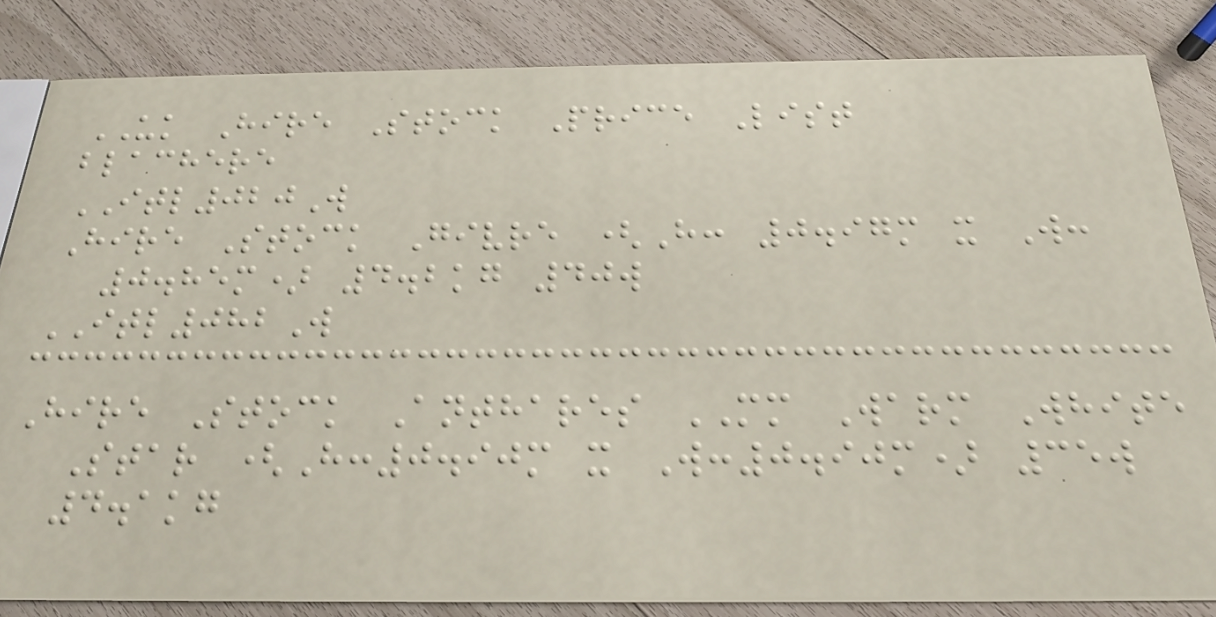UK Hire Stock Price List
blachere
ITL020W
Hire Stock Givre (H: 0.97m x W:
0.85m) 4.2kg 40w
ITL082W
Hire Stock Anthares MM Warm White
Star (H:0.90m x W:0.90m) 35w
4.1kg
